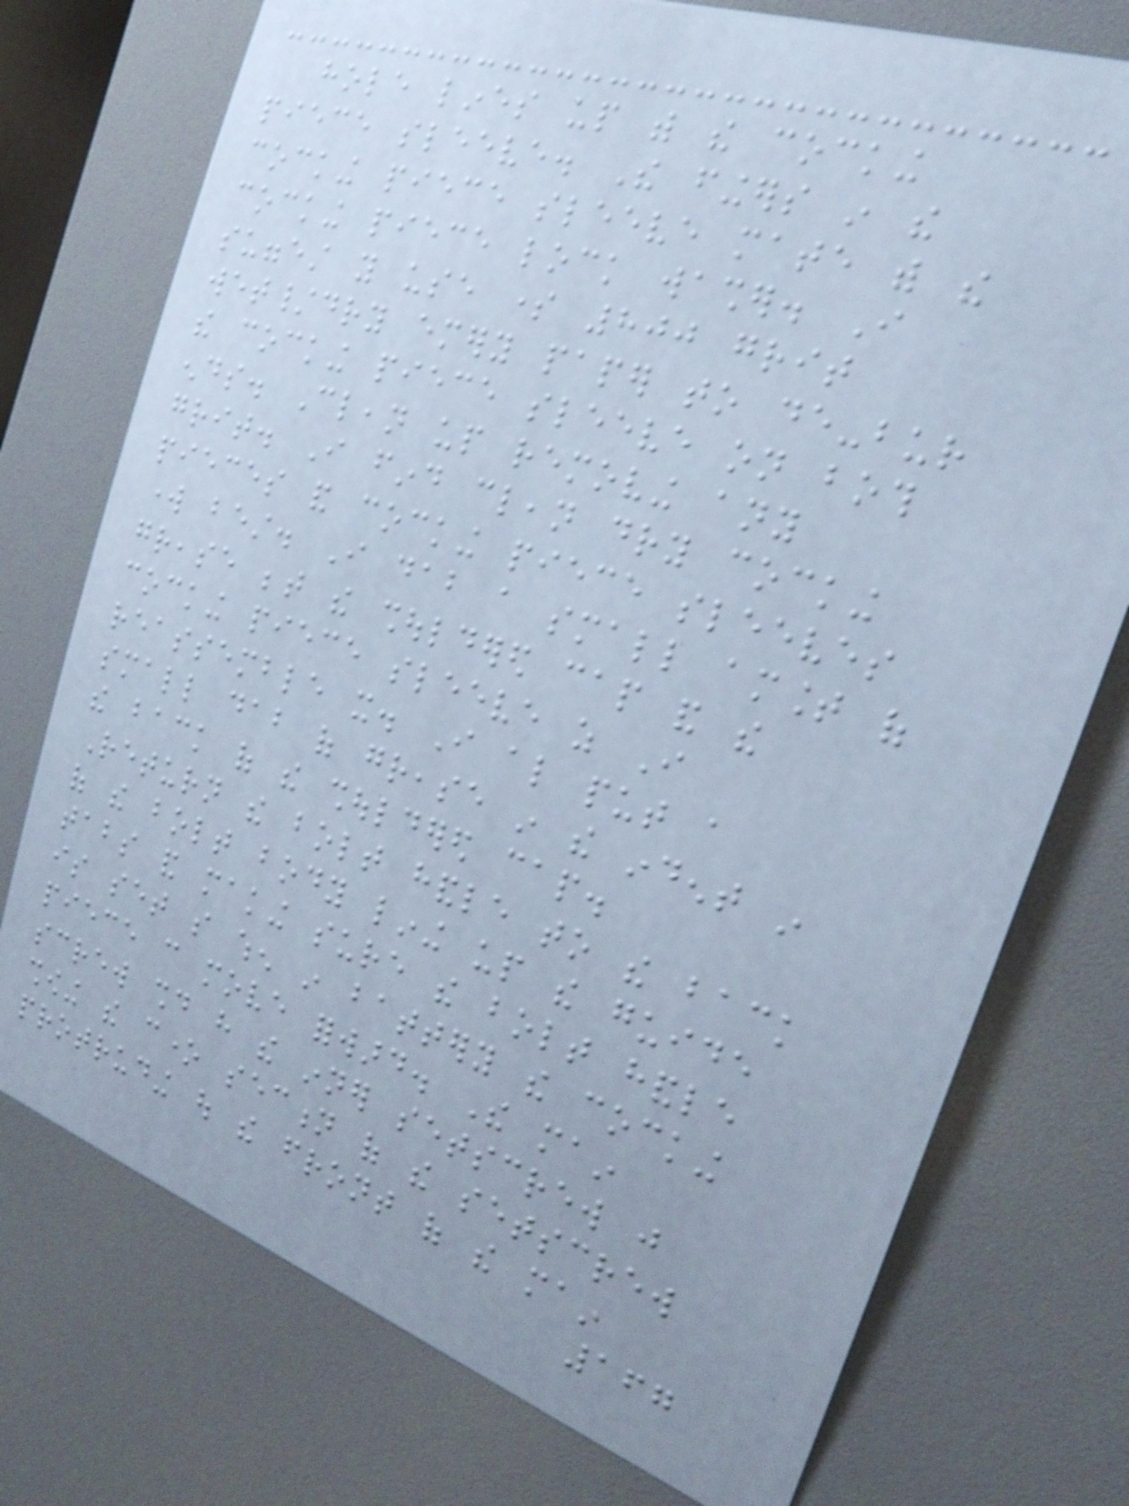hole lines up with the cocking
piece sleeve. The fingers in the
cocking piece sleeve mate with the
cocking piece lock washer. I
suggest you use some 800 grit
wet/dry emery paper to de-bur
the cocking piece sleeve on both
ends. Clean up removing any
grit. I find clean dry cocking
pieces and cocking piece sleeves
work best. I dab a small amount of
grease between the shouldered cap and the
cocking piece sleeve as I
reassemble it. I also put a
small dab of grease in the indent in
the back of the shouldered cap.
Return the bolt handle to the back
of the bolt body lining up the guide
tabs and making sure the bolt handle
is set so when in battery the cocking
piece can move forward. The main
screw should have the inner setscrew just
showing the cone section of the setscrew
protruding out the front of the main
167
